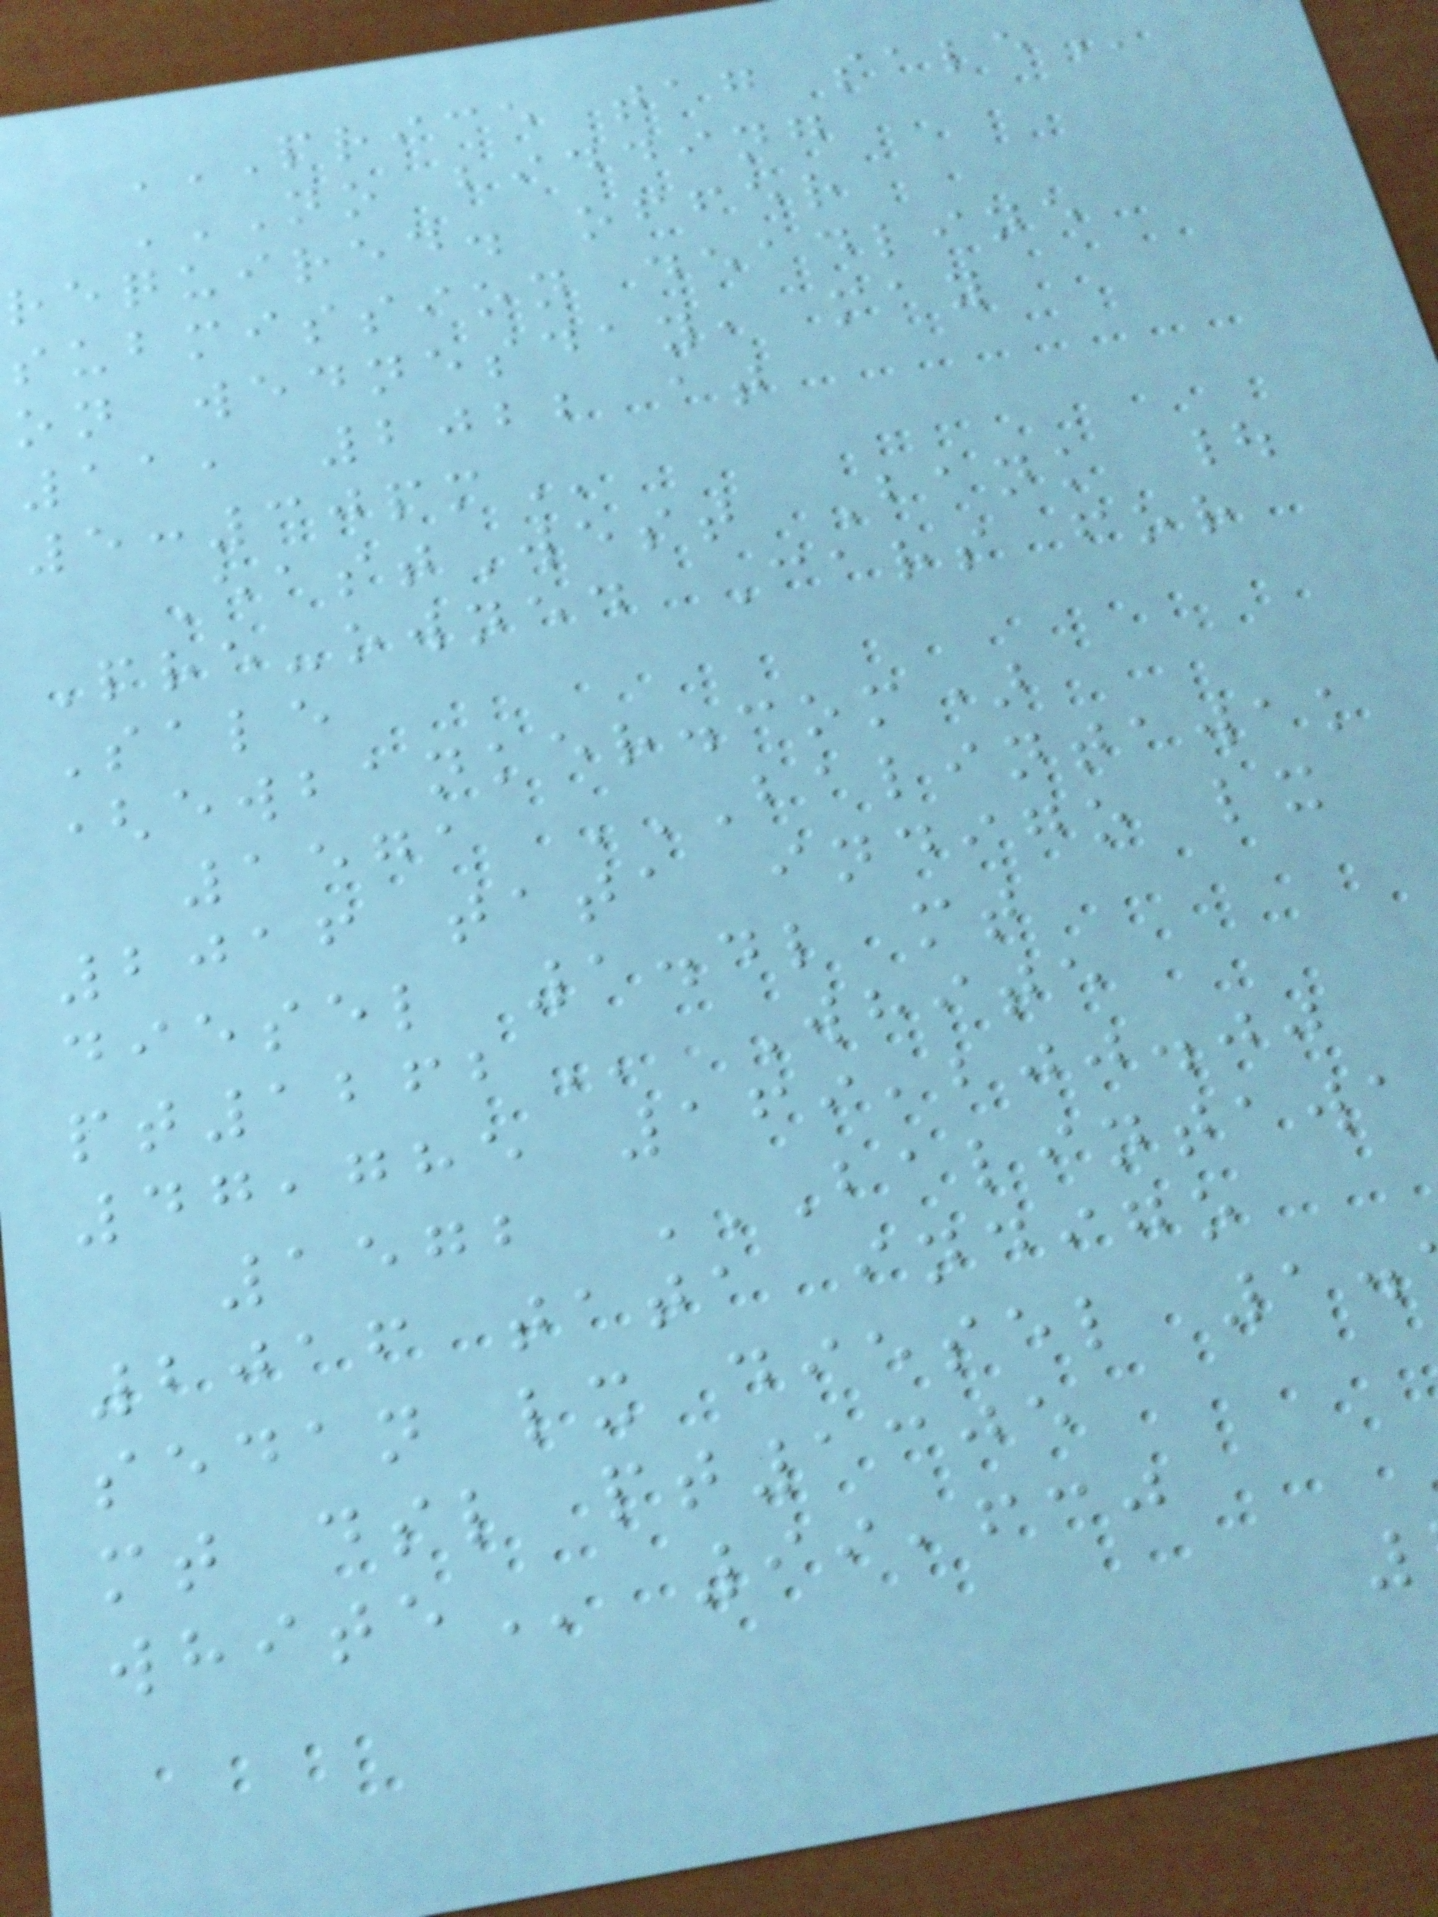PRICE TAG SALE
NO BIDDING
required. offer
submission deadline
on wednesday, may
11, 2022 at
EastWest Bank |
Pre-owned Cars for
Sale
(ewbanker.com)
1571 BALINTAWAK
2016 tata indigo lx
diesel 1.4l mt
White
47,785 169,200.00
1572
2016 tata indigo
sedan lx diesel 1.
mt dsl pt1305
99,630
